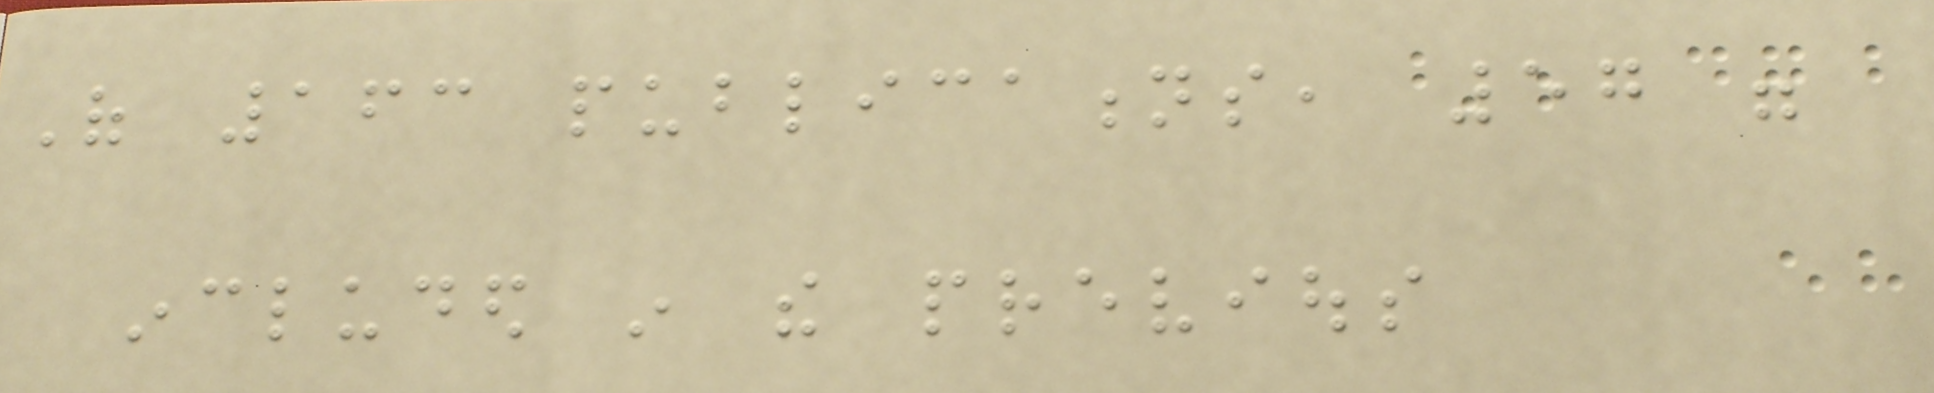Of 163 publications, 57 were
included in the previous
